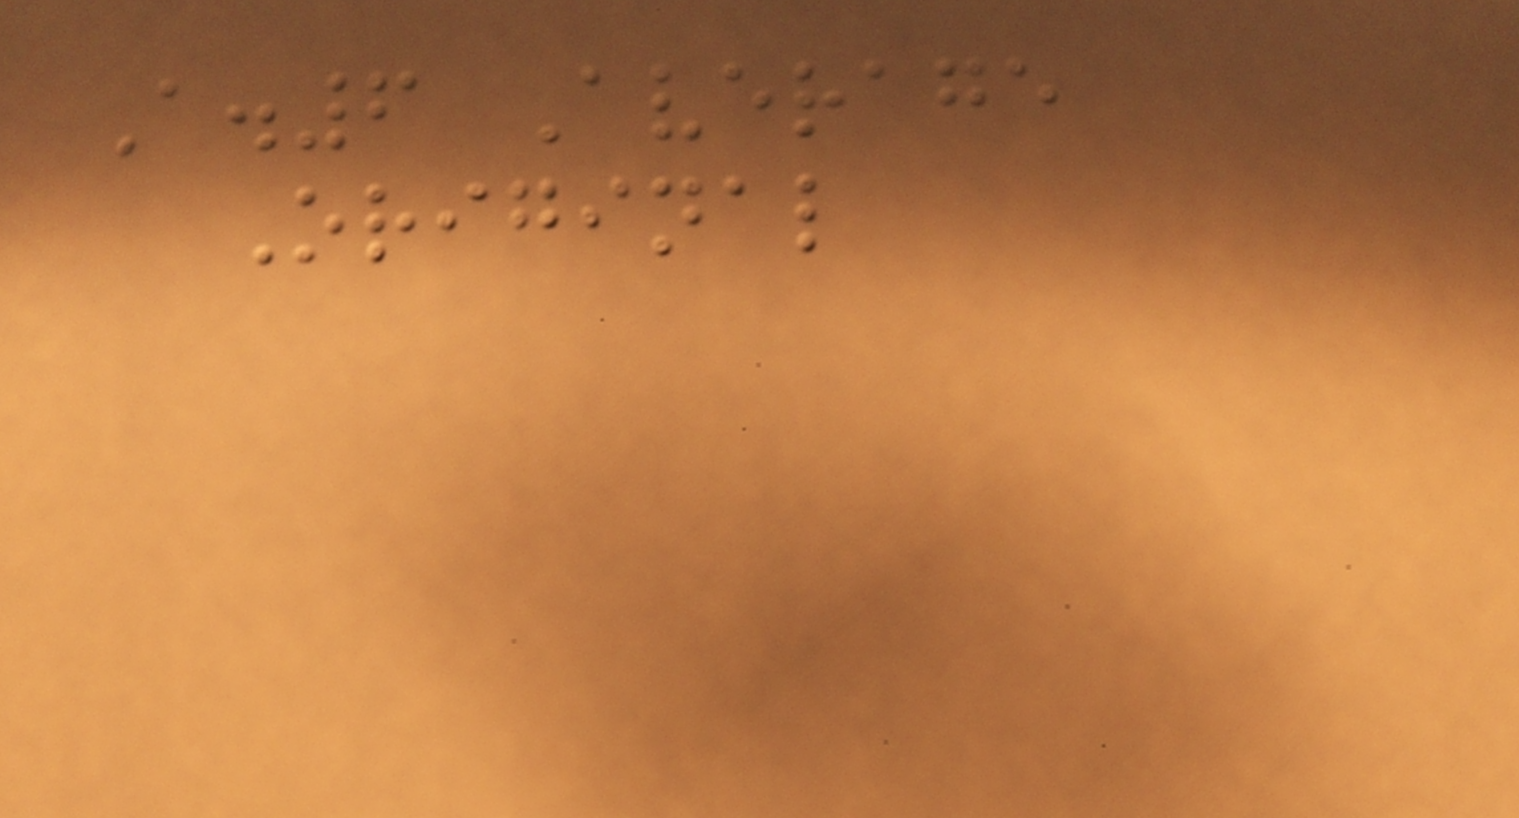A.6 Average
Original
